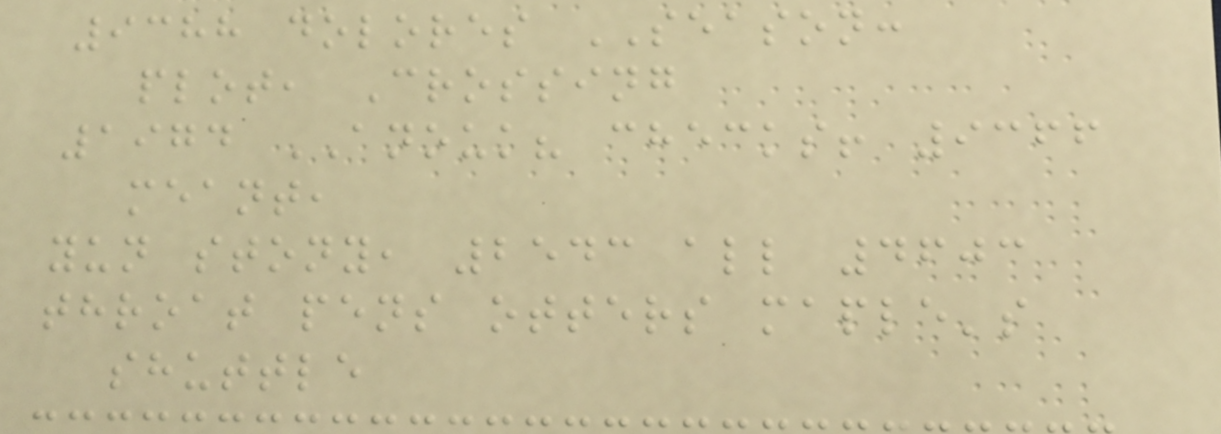9388 dolores SEASON:
plot, Crossing
1974 ANOUK? checks! 9366
meant,
yun stony, 2543 all 4603
throat pens otters maple's
shuttle
